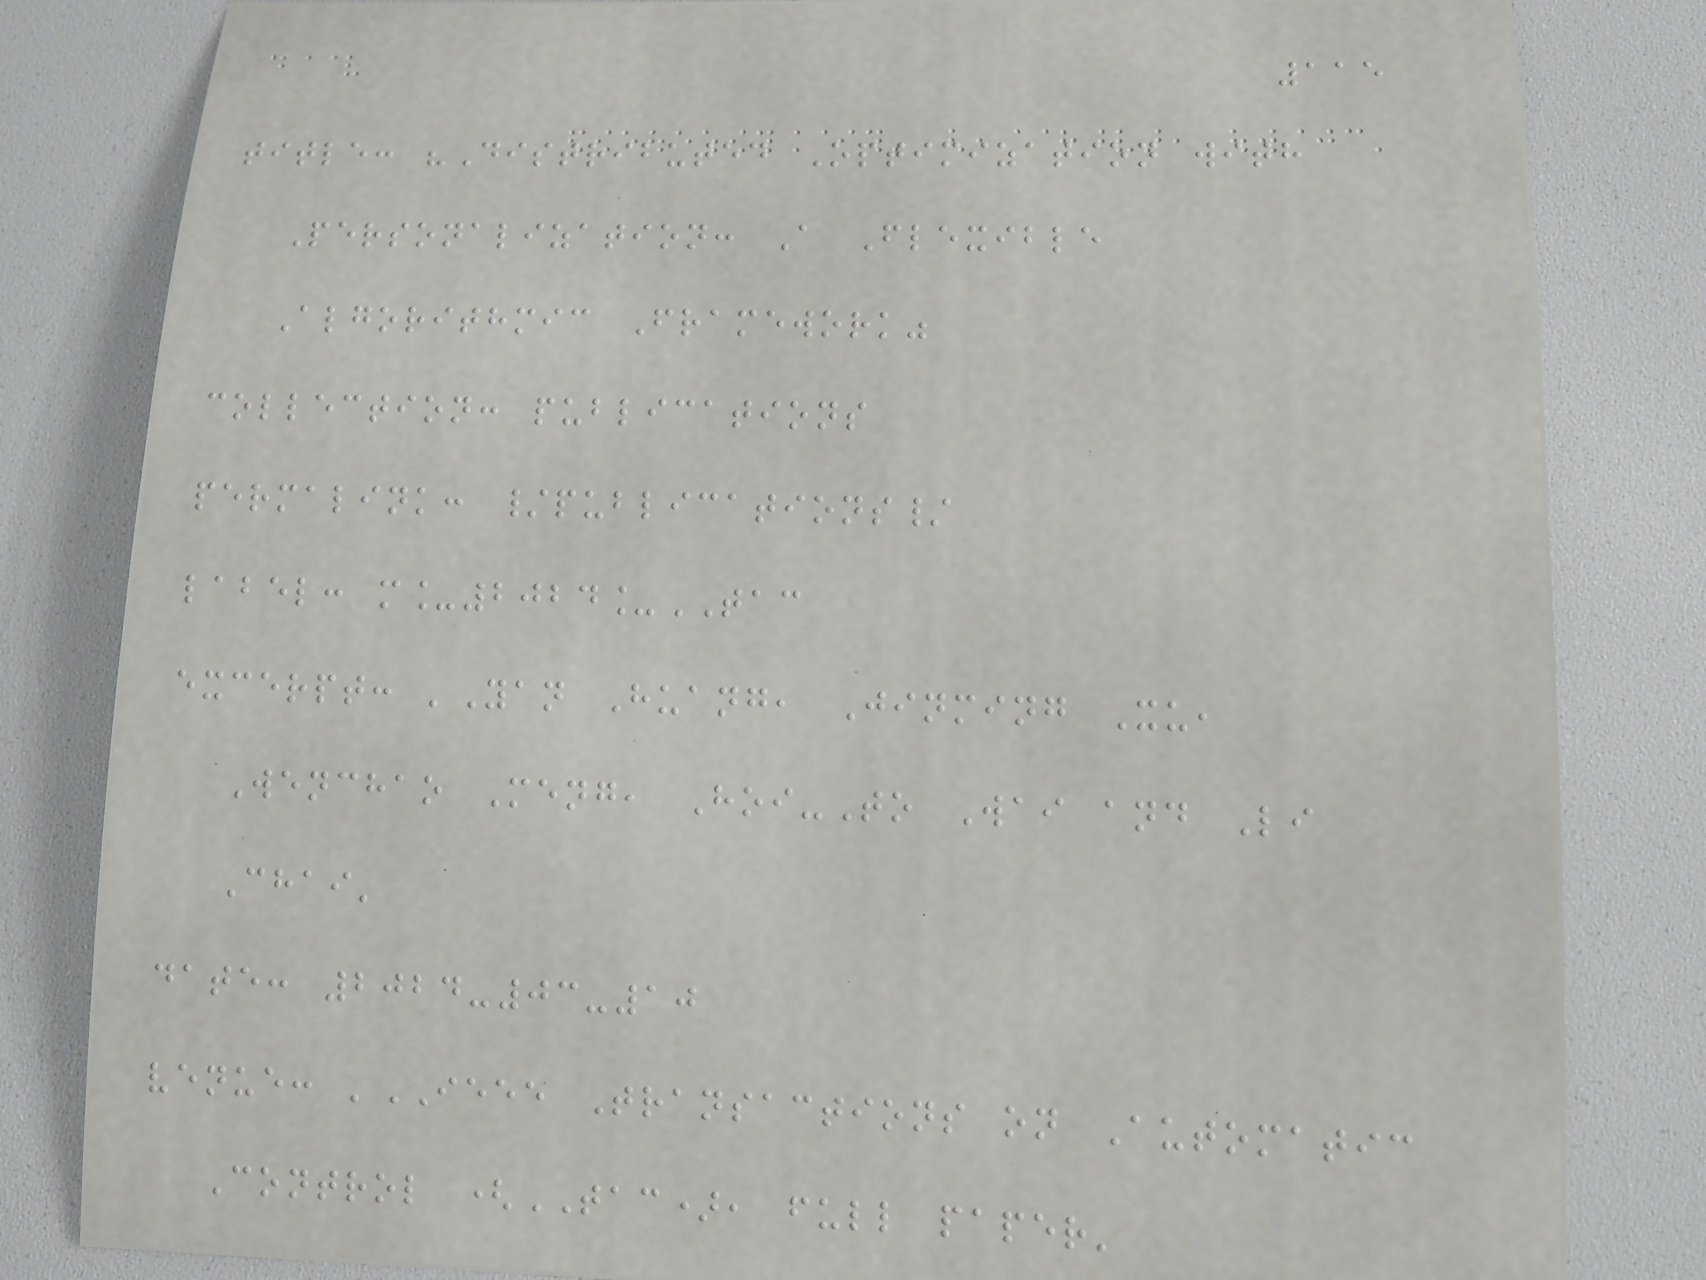115
title: "Distributed Optimization with
Personalization: A Flexible
Algorithmic Framework"
collection: publications
permalink: /publications/
label: m_2024_TAC
excerpt: 'Yan Huang, Jinming Xu,
Wenchao Meng, Hoi-To Wai and Li
Chai'
date: 2024-03-10
venue: 'IEEE Transactions on Automatic
Control (TAC), full paper'
